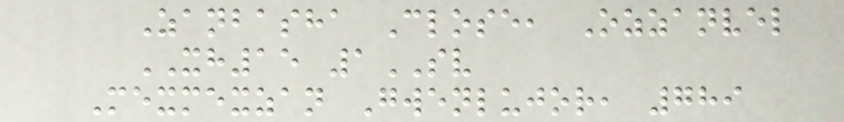Zanbasha Close, Ozzanvel
XH15 1SV
Mexmexzan Gwenlujor, 789
